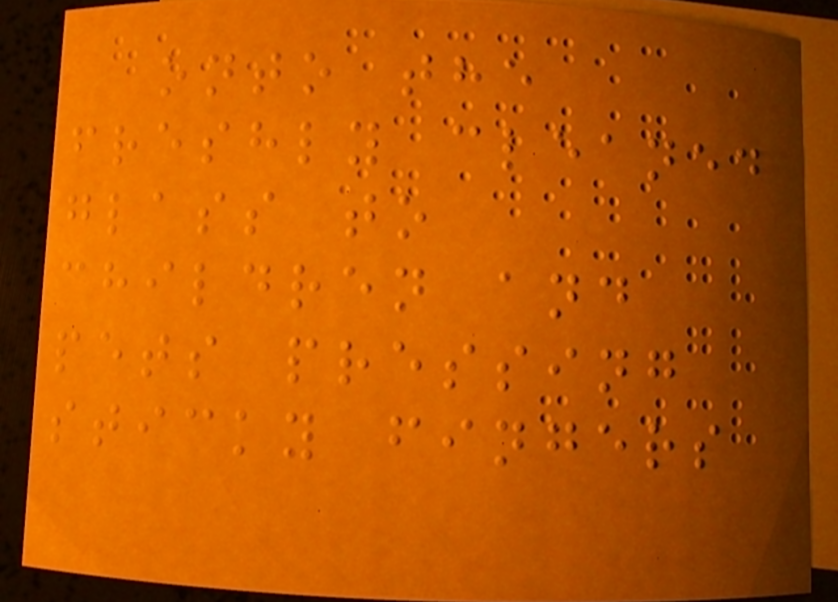onto the
freshly cleaned
glass to
children and
pets pressing
sticky fingers
